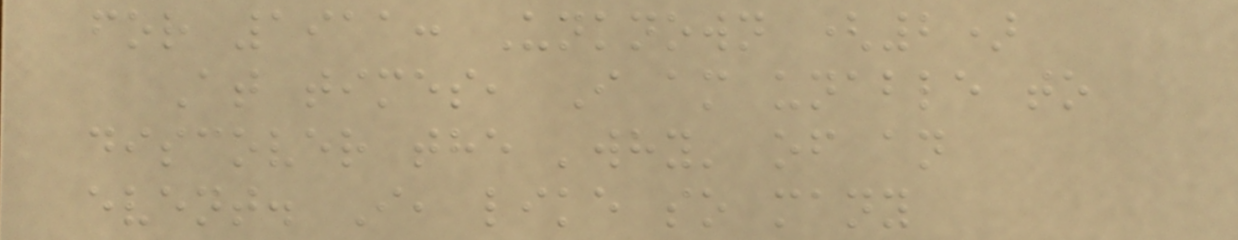for 1911: Unknown (2)
At times, I am unable to
discover the 'why' of an
event. I, like so many
